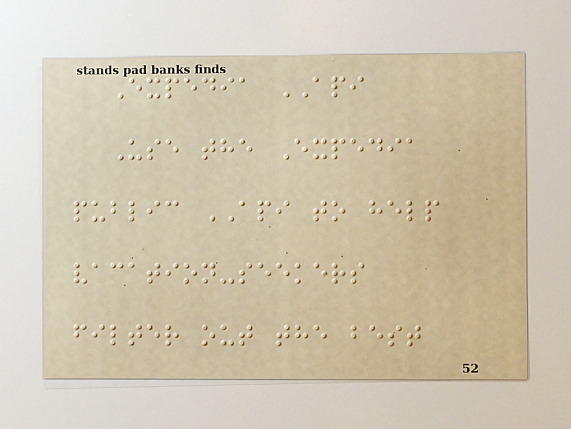Expedia API
Use the Expedia
public API to help
vacation-seekers
filter out the best
